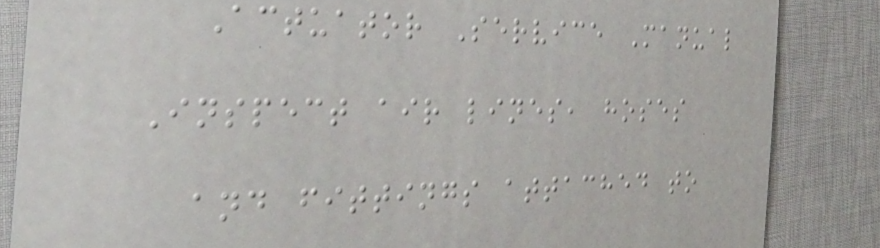Actuator Service Manual
Inspect air lines, hoses
and fittings attached to
